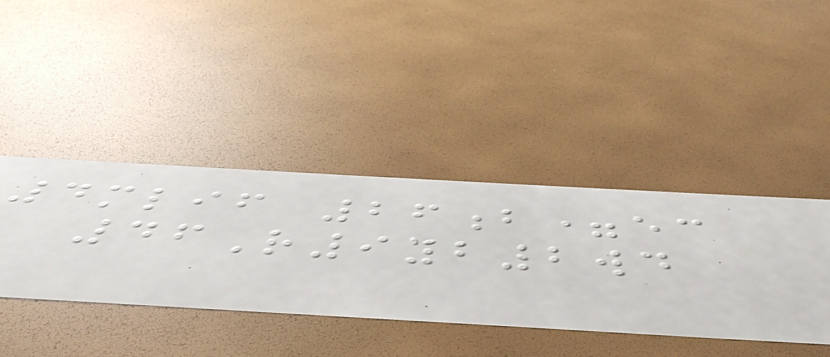4mlif 26b=ec
46R9yb2wd
